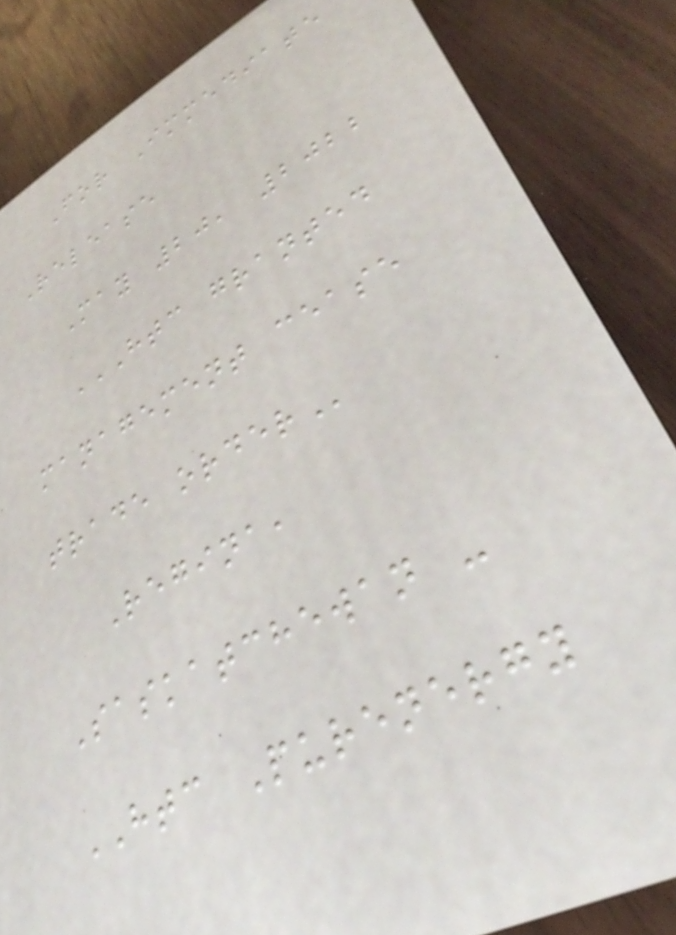For Immediate
Release
May 20, 2022
HTC GRANTED
MANAGEMENT CEASE
TRADE ORDER
Regina,
Saskatchewan -
HTC Purenergy
